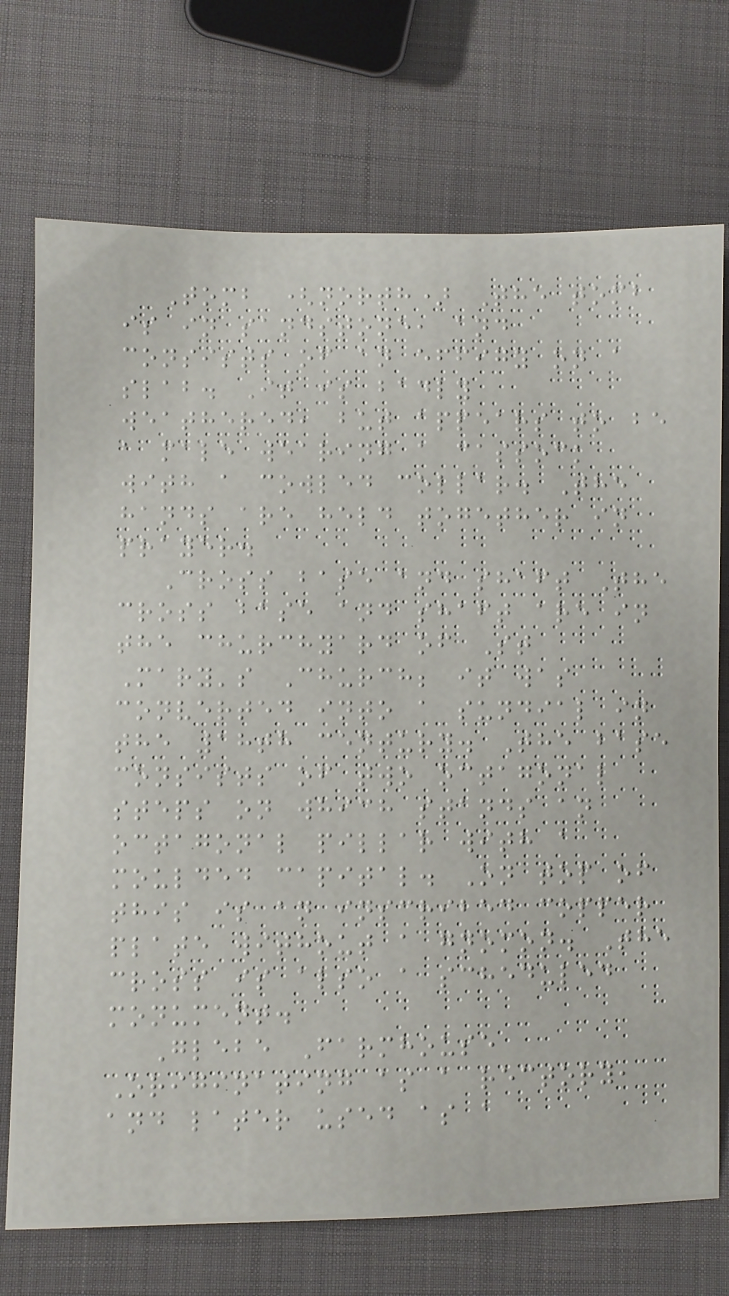Tomb (north) The tomb
is in sandstone, and
consists of an effigy on a
slab. It is badly
weathered, but appears to be
a male wearing a cassock
with a cowled collar. The
hands are held together in
prayer.
Cross base and shaft The
cross base and shaft are in
the churchyard of St
Mary's Church; it was
converted into a sundial in
the 18th century. The base
consists of two octagonal
steps on which stands an
octagonal pillar with a
moulded capital. On top of
this is an inscribed copper
plate without a gnomon. The
cross is also a scheduled
monument.
Glebe Farmhouse
Originating as a rectory,
and later used as a
